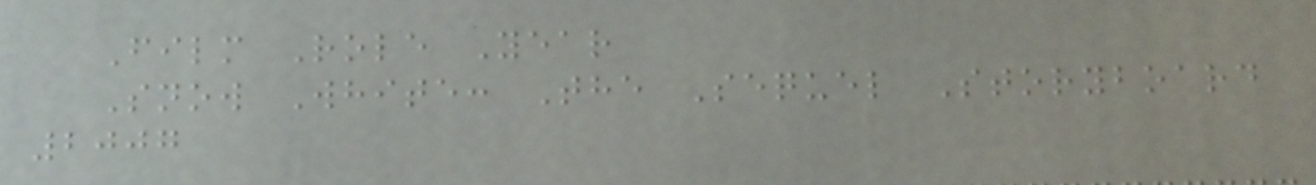Film Role Year
Snow White: The Sequel Storyboard
2007
